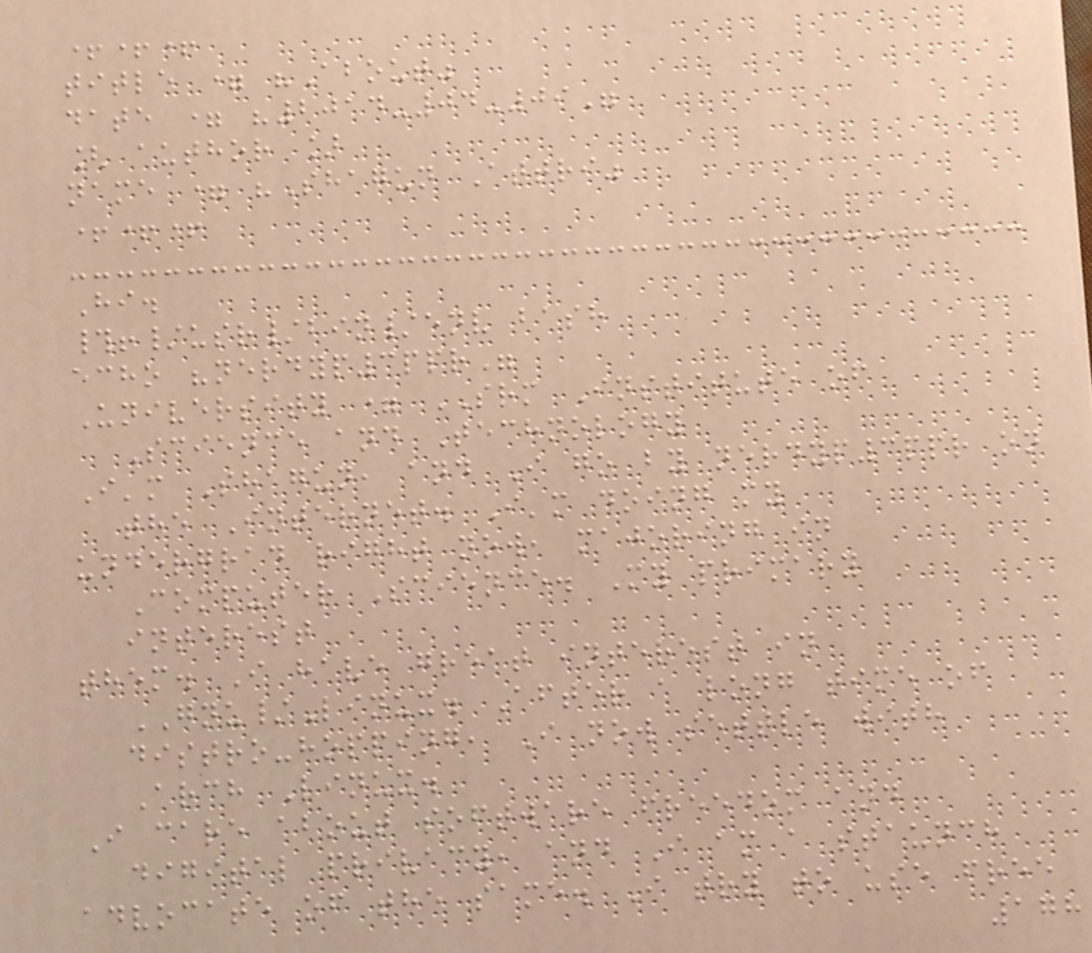+++
title = "About"
date = "2014-04-09"
[ author ]
name = "Shagun Attri"
+++
Hi.
#!/usr/bin/env bash
echo "nerdyp3ppr"
University = SRM Institute of
Science and Technology
I'm Shagun, and I go by nerdyp3ppr on
the Internet. I'm doing my
undergrad right now, majoring in
Computer Science. My primary
interest
them. I have great interest in
GNU/Linux. After a long time of
distro-hopping, I now settle with
Arch Linux.
I care about software freedom and
digital privacy, and I am a staunch
advocate of the same. I try to use free
178
